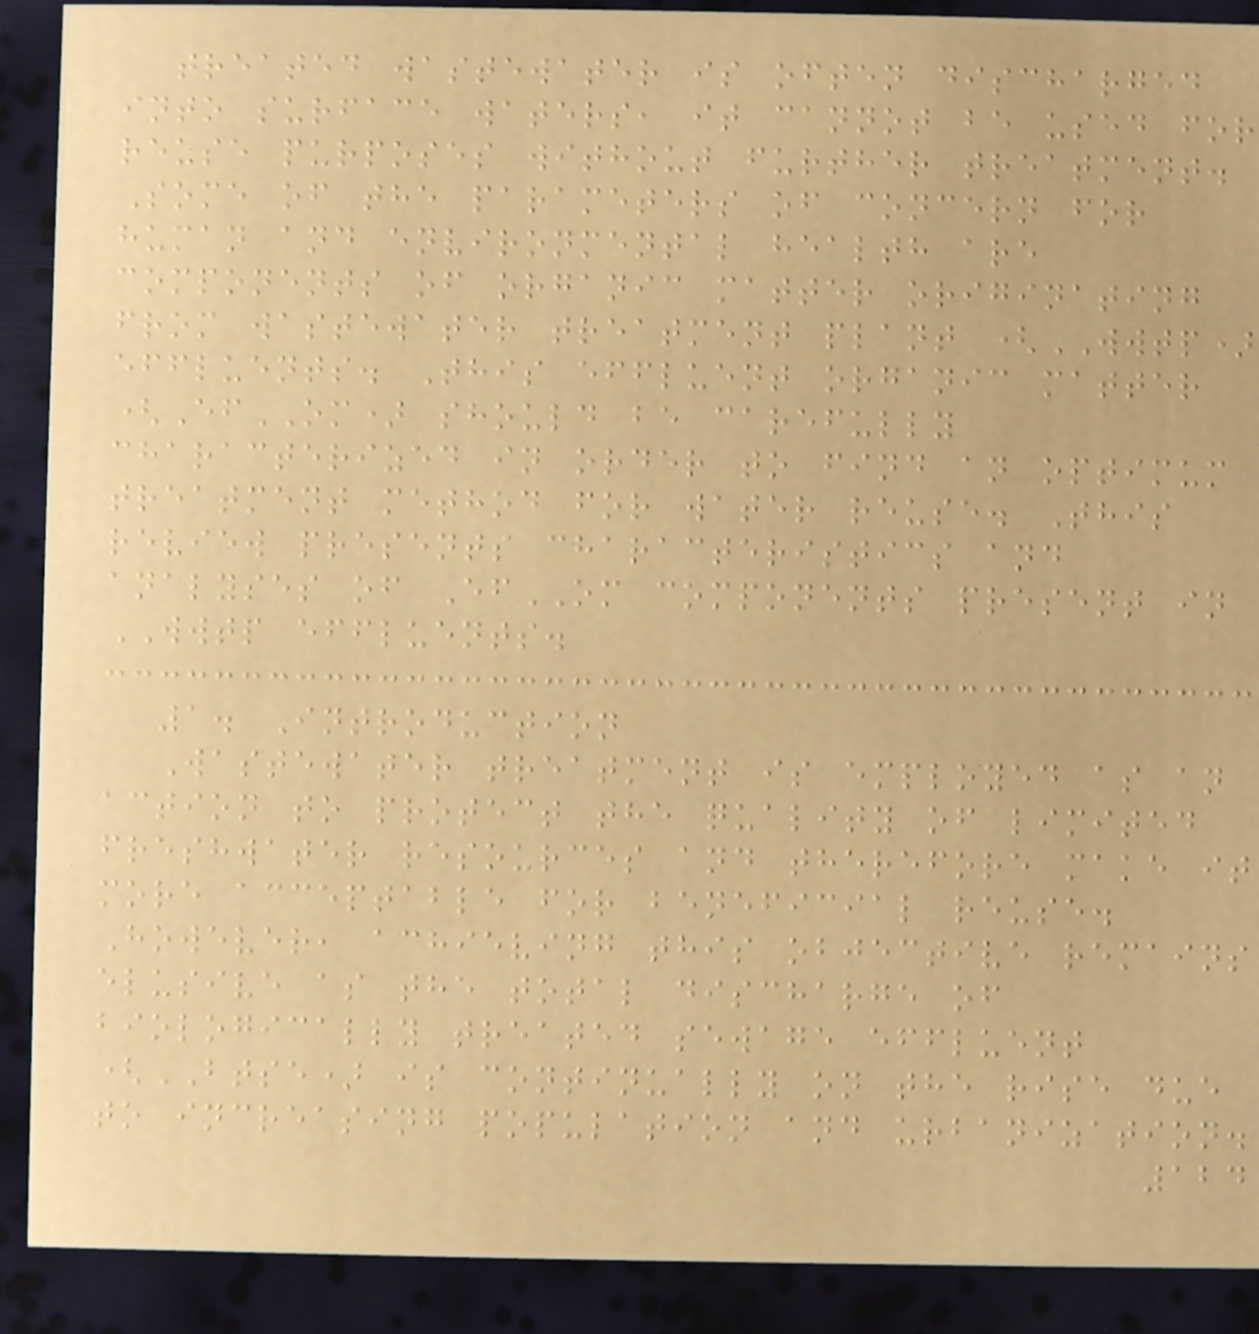treated wastewater is often discharged
into surface waters, it cannot be used for
reuse purposes without further treatment.
Some of the parameters of concern for
human and environmental health are
components of organic matter originating
from wastewater treatment plant (WWTP)
effluents. This effluent organic matter
(EfOM) should be carefully
characterized in order to find an optimum
treatment method for water reuse. This
review presents characteristics and
analyses of EfOM components present in
WWTP effluents.
1. Introduction
Wastewater treatment is employed as an
action to protect the quality of limited
freshwater resources and therefore make it
more acceptable for beneficial reuse.
However, achieving this objective remains
elusive as the total discharge of
biologically treated sewage effluent
(BTSE) is continually on the rise due
to increasing population and urbanization.
124
